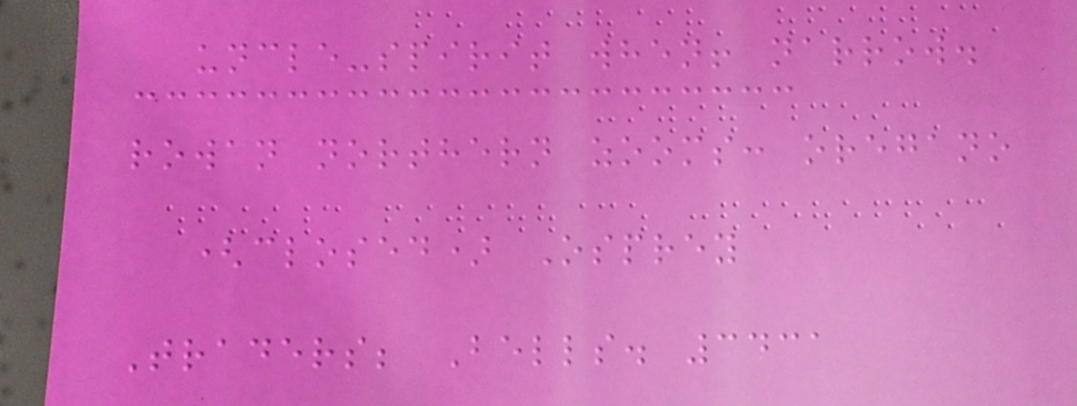uncle-spirit when! narrow.
rowan northern zooms: oregano
(closed) Osprey
Traders; Bells. 3431
